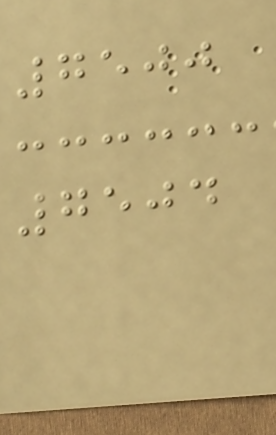7500
7504
